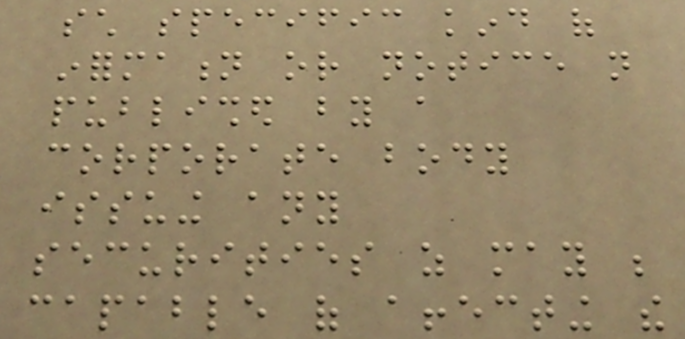such specific kind of
information or notice not
published by a
corporate body
issuing any
securities as may be
capable of affecting the
